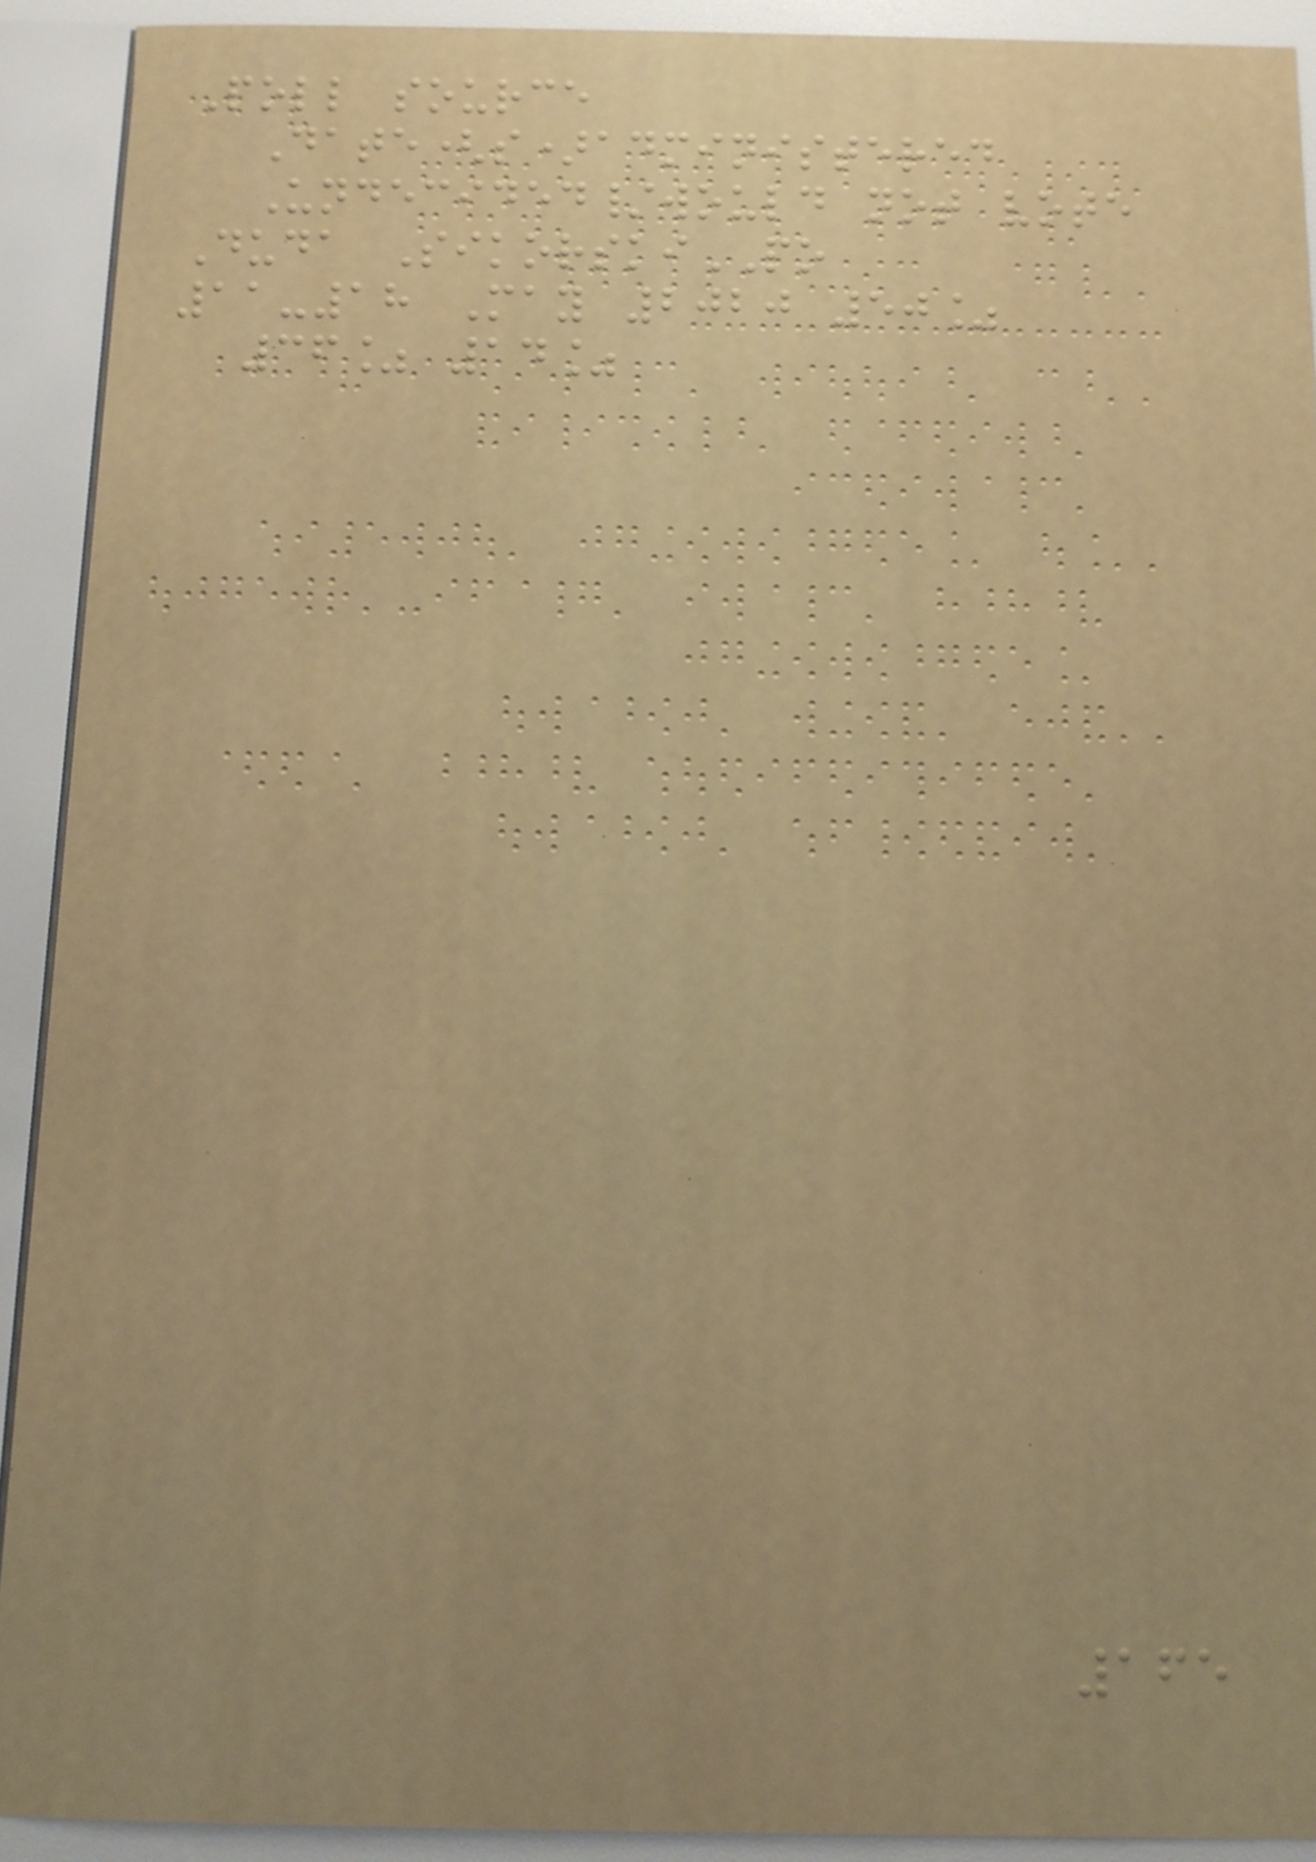Poll source
Date(s)administered
Undecided/would not vote
Duda SikorskiPO
11-18 May 2020 50%
36% 14%
165
